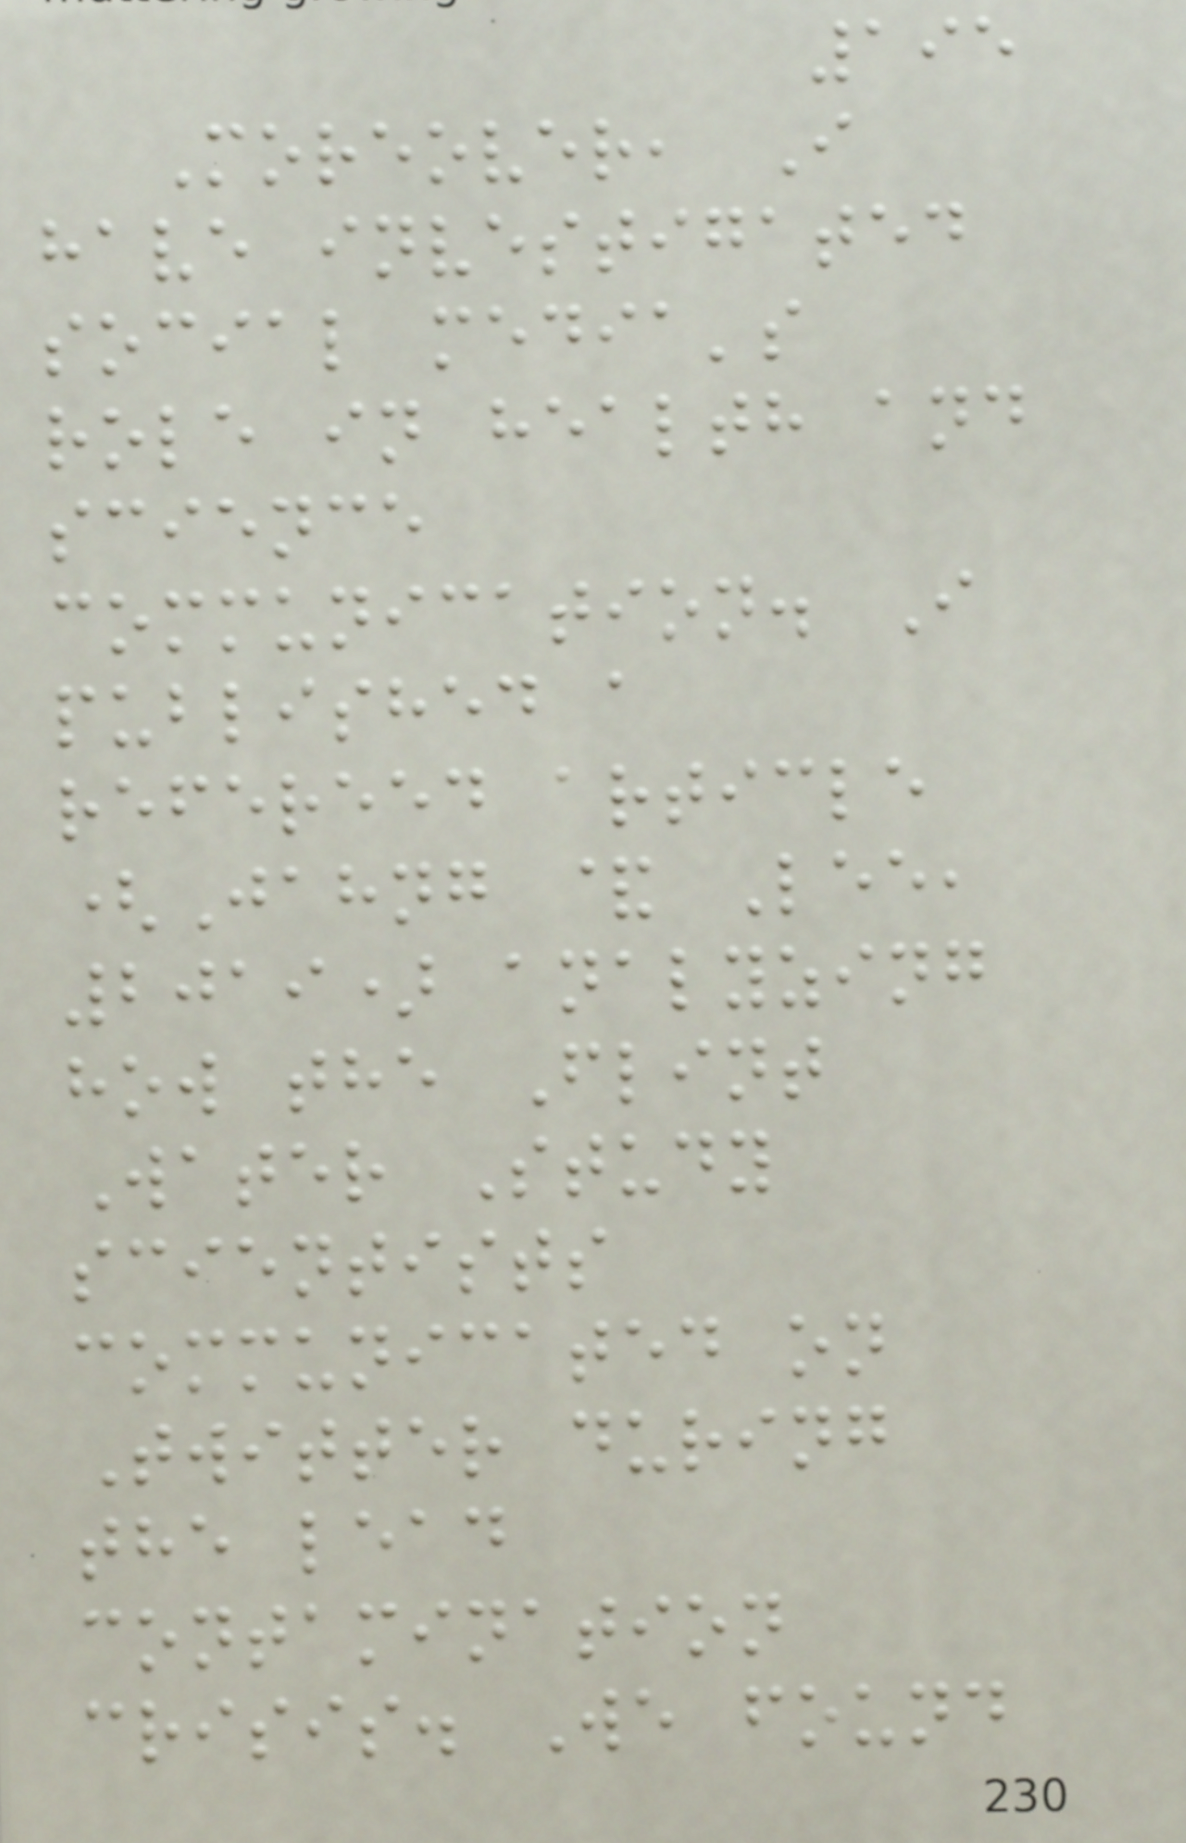195
Moreover, I
have investigated
social media's
role in health and
science
communication. I
published a
refereed article
(Jahng & Lee,
2019) analyzing
how the Flint
Water Study
scientists
communicated on
Twitter during
the lead
contamination
crisis. We found
